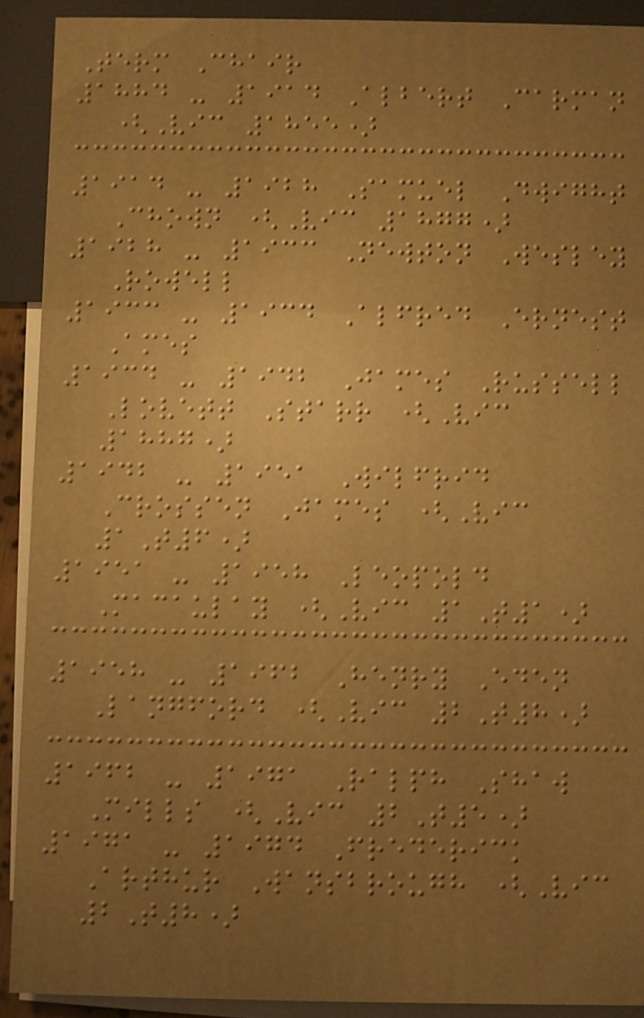Term Chair
1884 - 1914 Albert Carman
(Vic 1855)
1914 - 1928 Samuel Dwight
Chown (Vic 1877)
1928 - 1933 Newton Wesley
Rowell
1933 - 1934 Alfred Ernest
Ames
1934 - 1942 James Russell
Lovett Starr (Vic
1887)
1942 - 1951 Wilfrid
Crossen James (Vic
1T6)
1951 - 1958 Leopold
Macaulay (Vic 1T1)
1958 - 1962 Henry Eden
Langford (Vic 2T8)
1962 - 1971 Ralph Shaw
Mills (Vic 2T5)
1971 - 1974 Frederick
Arthur Wansbrough (Vic
2T8)
